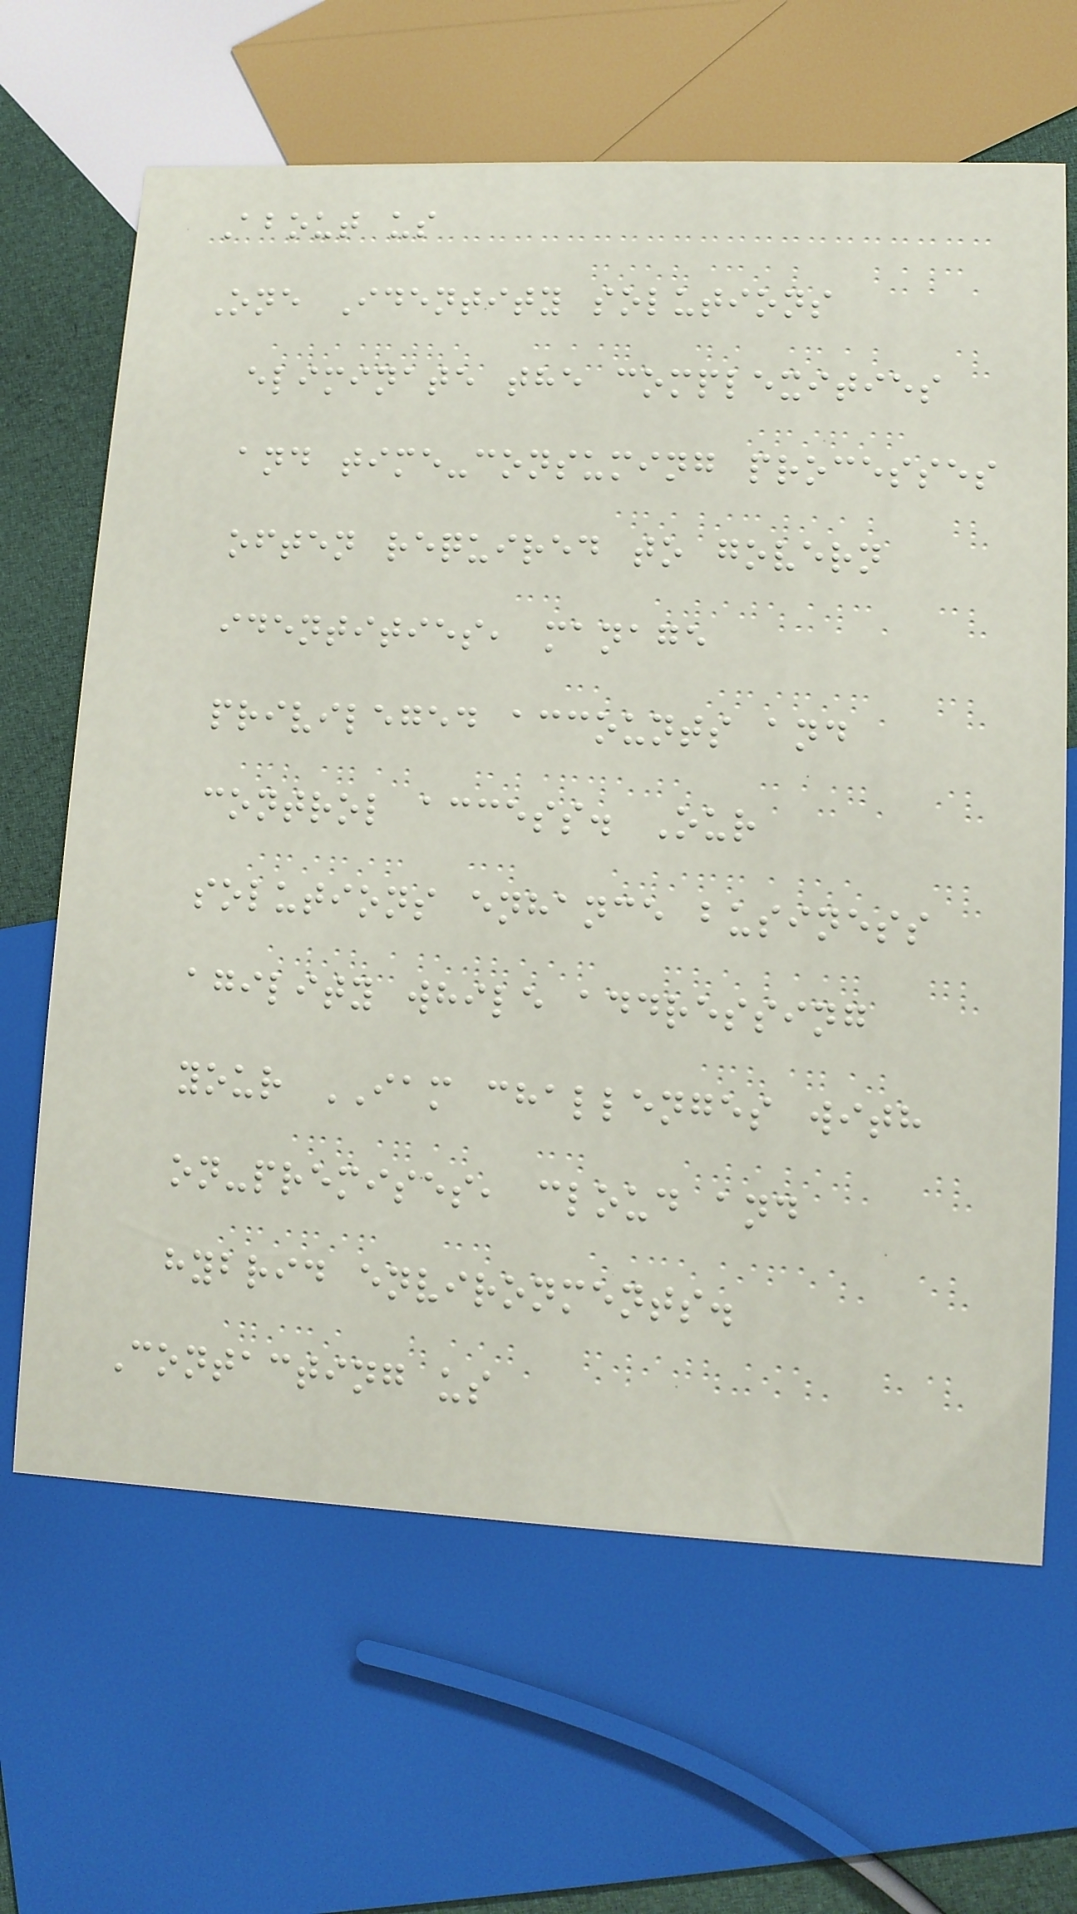About us
One Identity solutions
eliminate the complexities
and time-consuming processes
often required to govern
identities, manage
privileged accounts and
control access. Our
solutions enhance business
agility while addressing
your IAM challenges with
on-premises, cloud and
hybrid environments.
Contacting us
